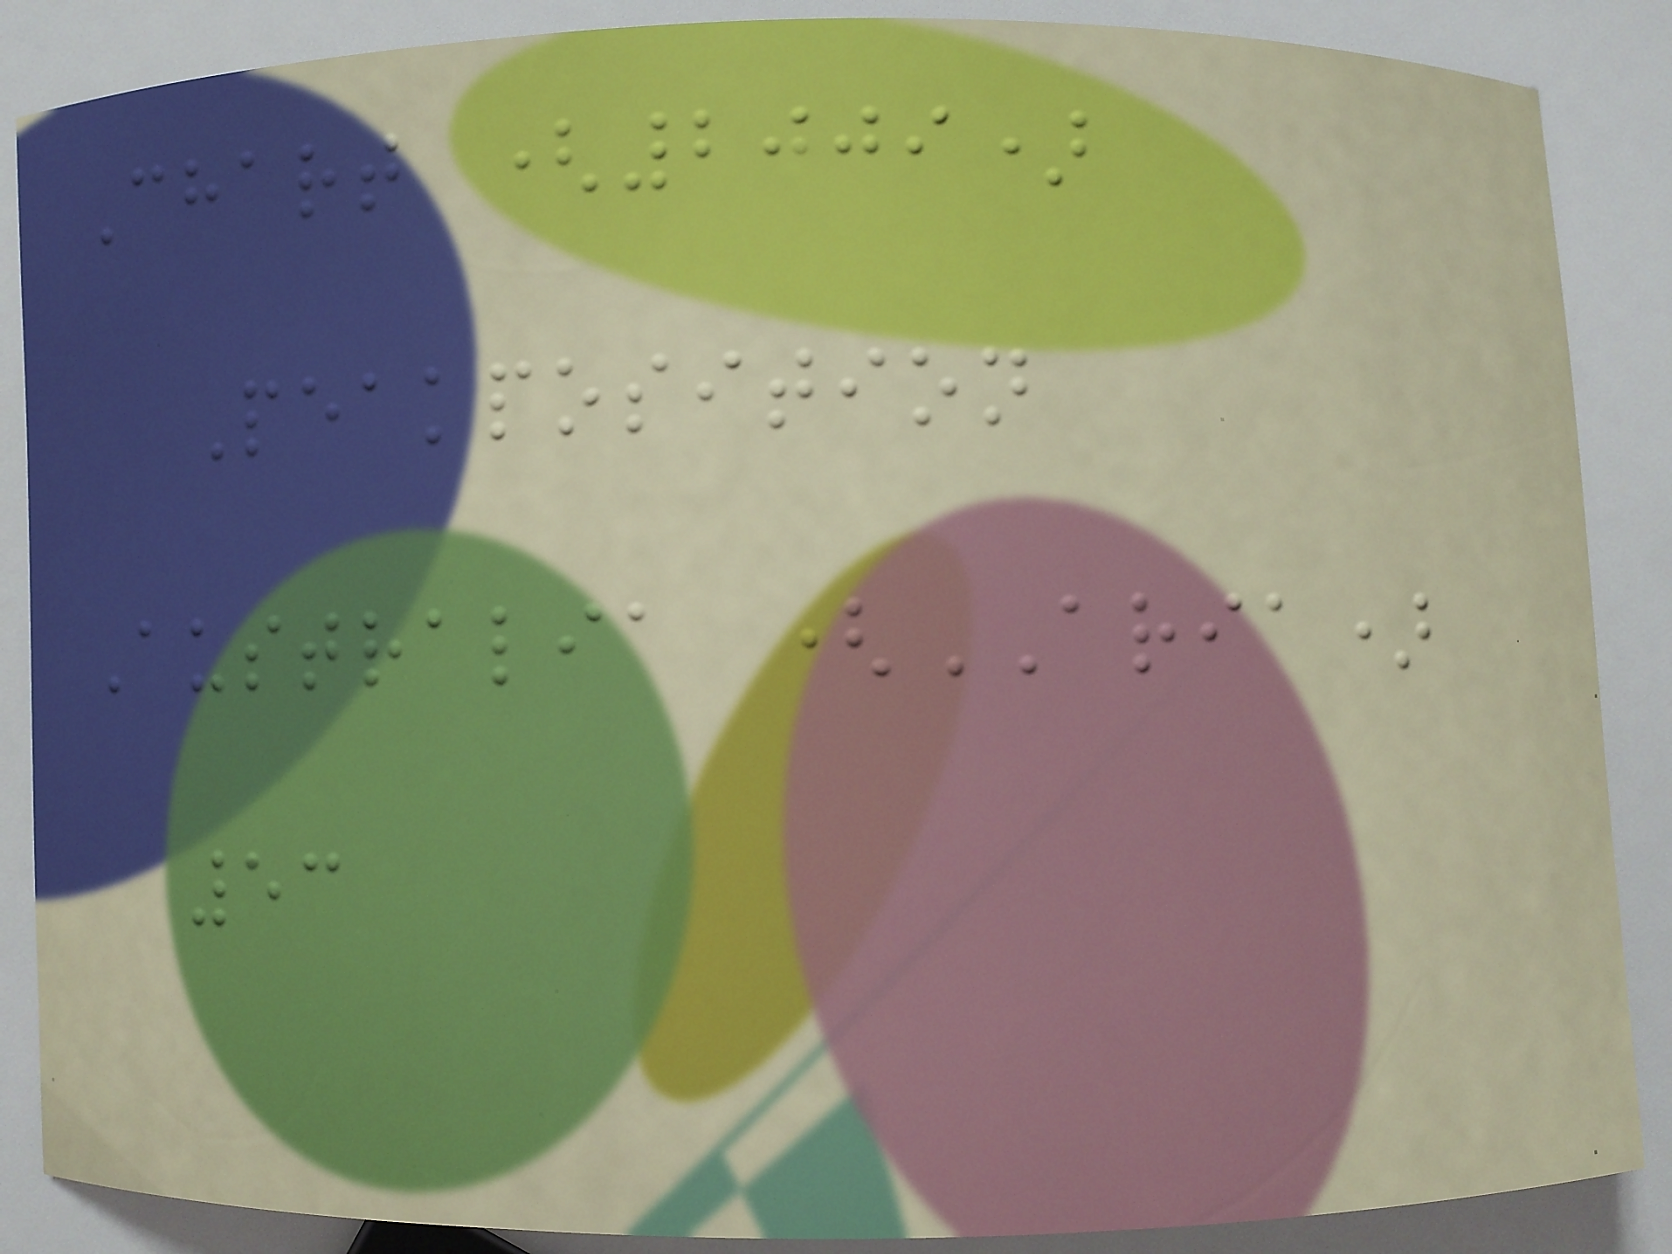Chart (2009)
Peakposition
Australia (ARIA)
53
